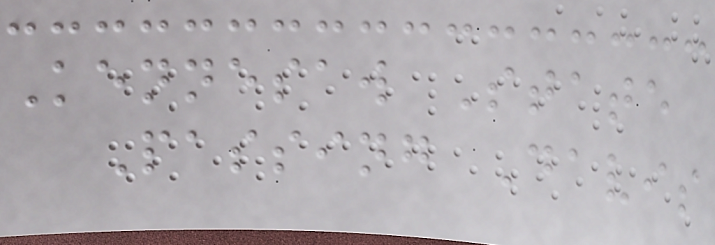Kennesaw State
Passing Davis
